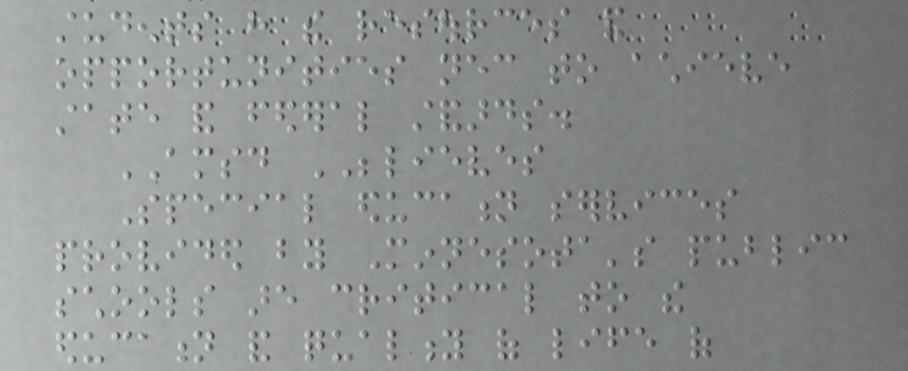students have the resources and
opportunities necessary to achieve
state and federal standards.
AMSD BELIEVES
Special education services
provided by Minnesota's public
schools are critical to the
education and quality of life of
